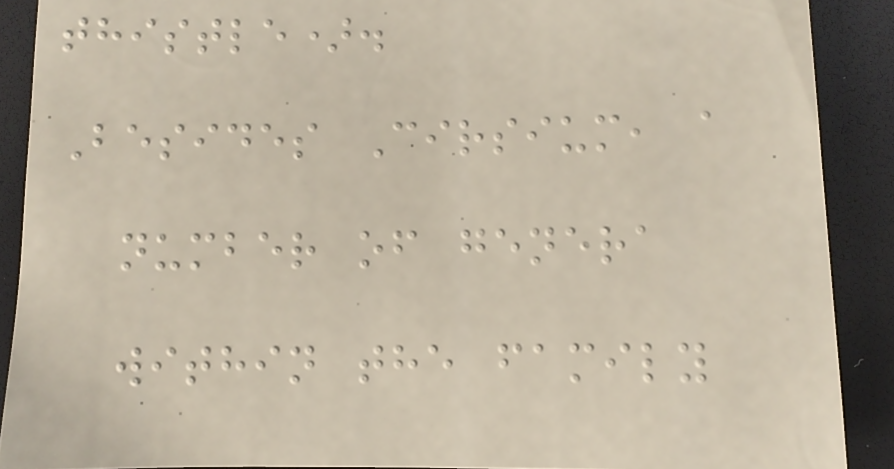thistle).
Besides Cirsium, a
number of genera
within the family
